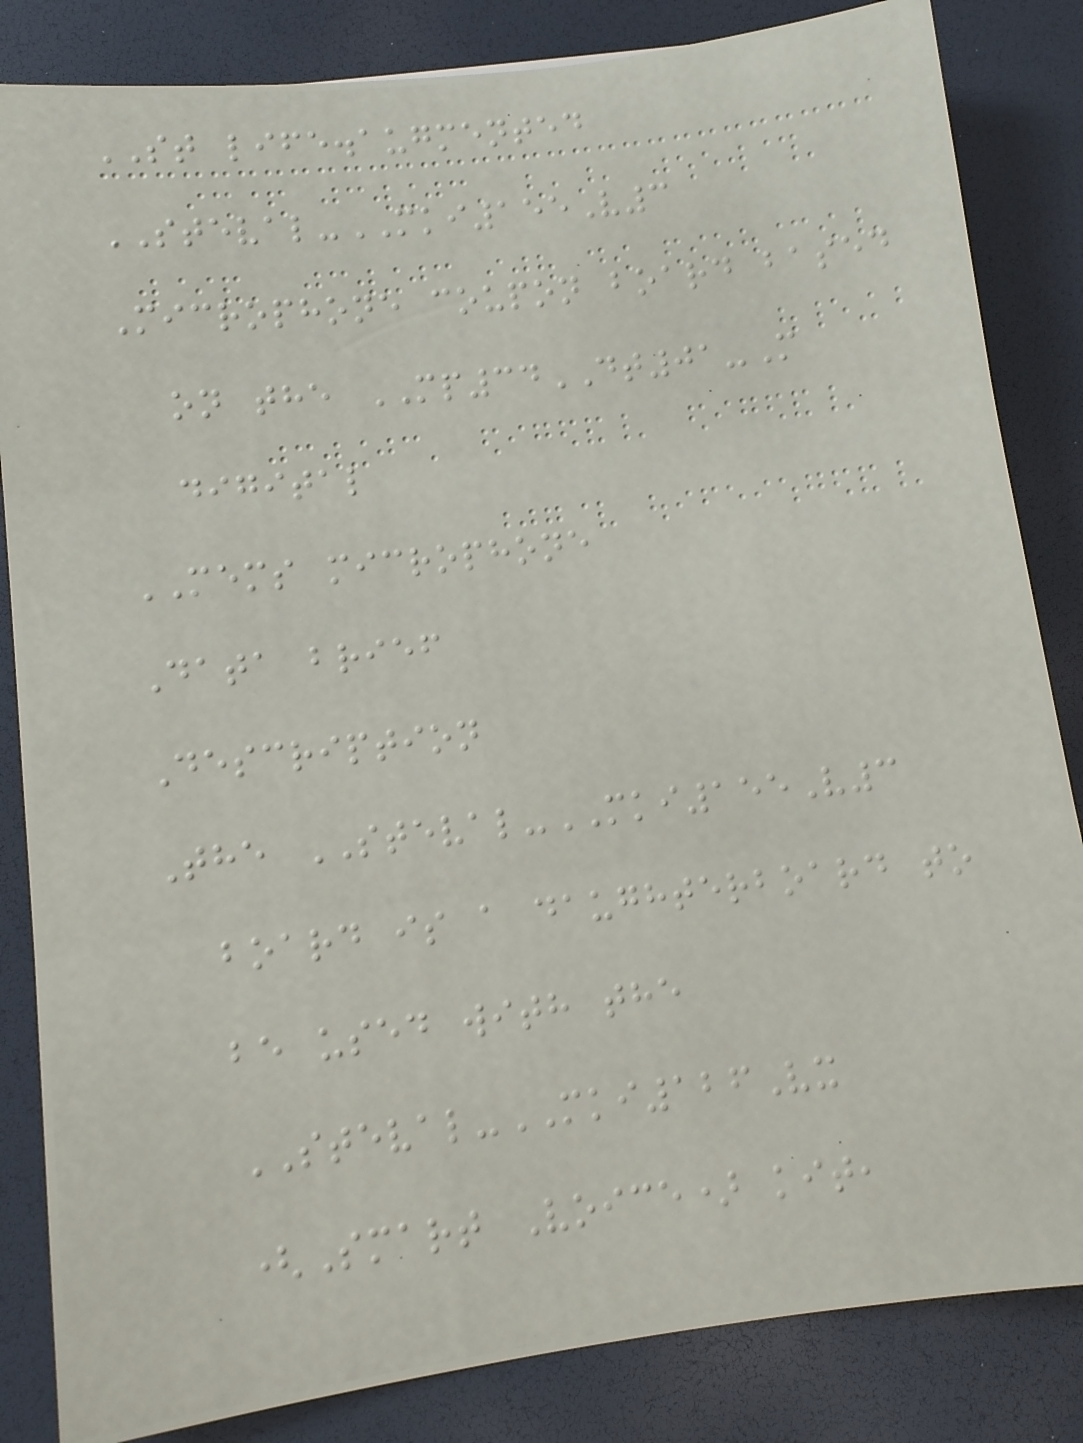ST life.augmented
STEVAL-MKI155V3
Microphone coupon board based
on the MP34DT01-M
digital
MEMS microphone
Data brief
Description
The STEVAL-MKI155V3
board is a daughterboard to
be used with the
STEVAL-MKI126Vx
(Smart Voice) kit,
